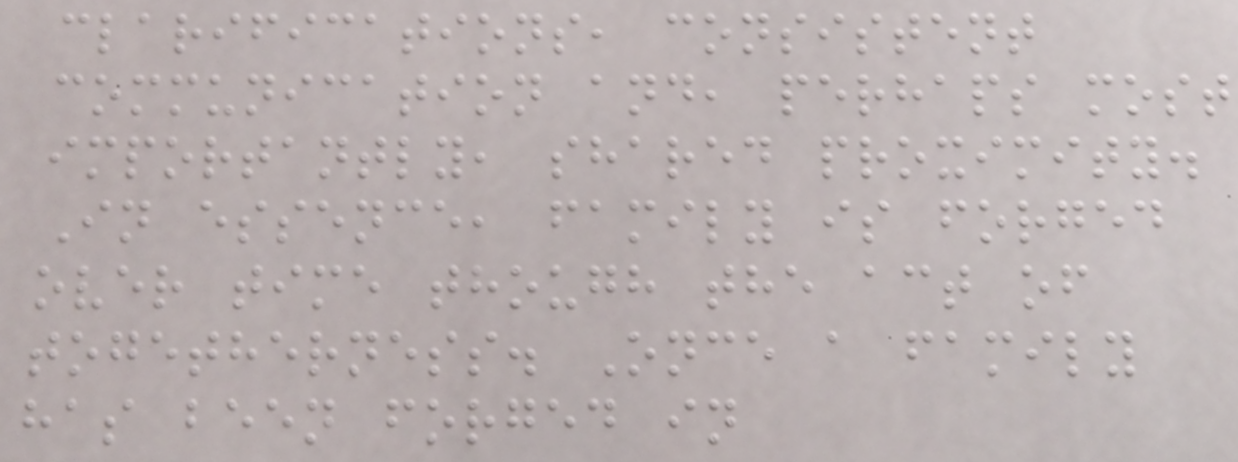clarifications, consistent
communication and, perhaps most
importantly, shared proximity.
In essence, family is forged
over time though the act of
togetherness. Once a family
has been forged in
